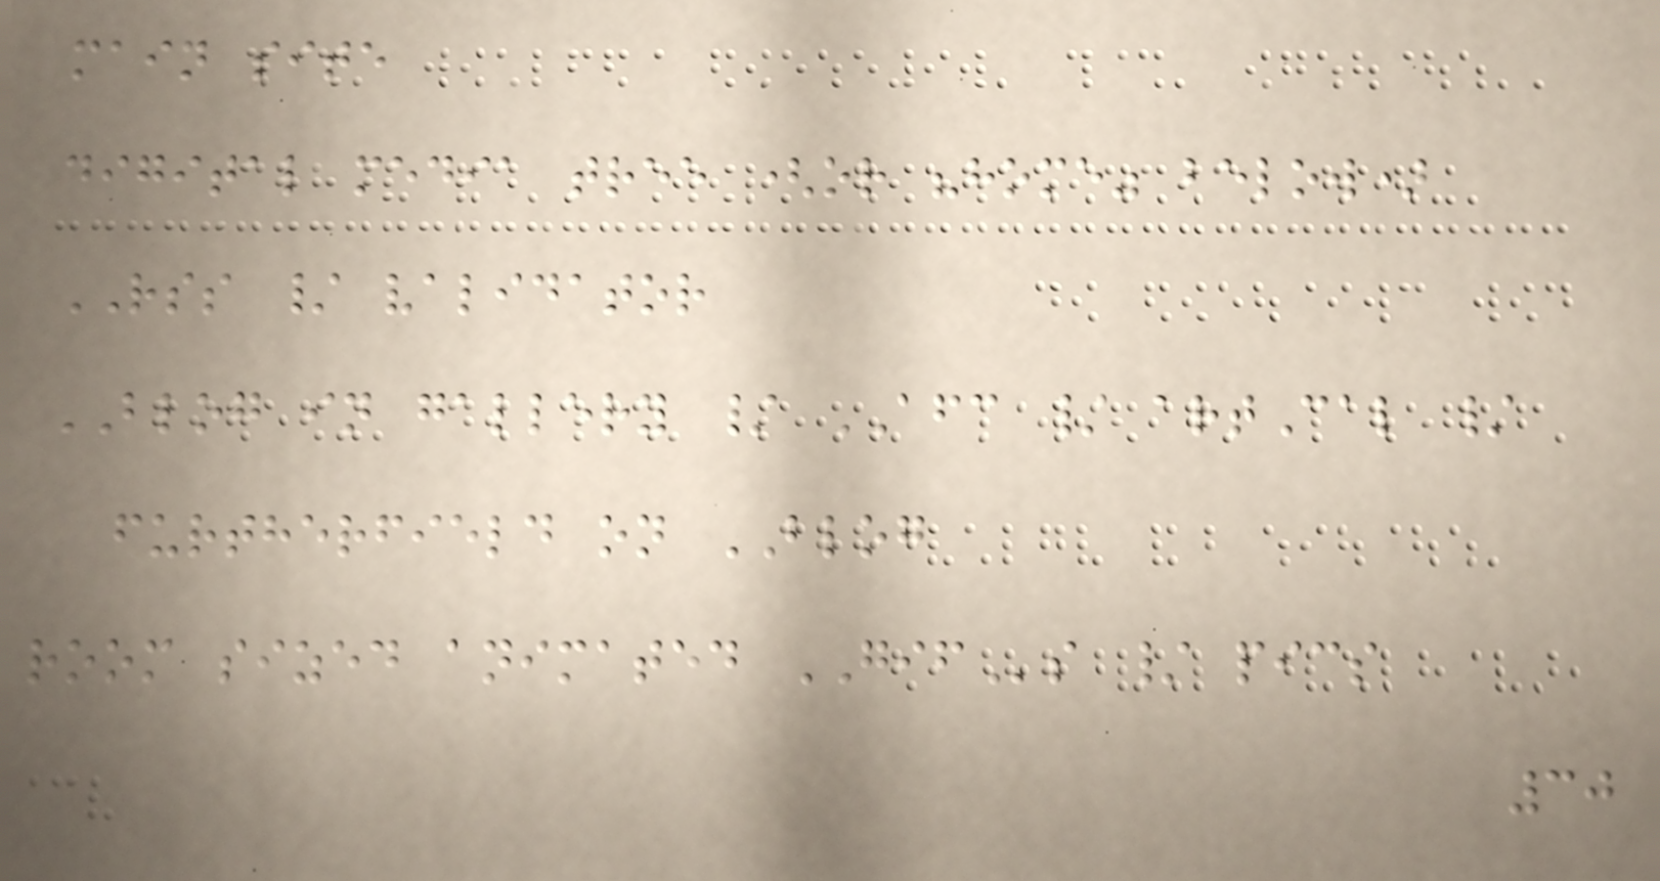main site
digital media tree (or "home" below)
RSS / validator
BLOG in gallery / AFC / artCal /
furtherfield on BLOG
room sized animated GIFs / pics
30
